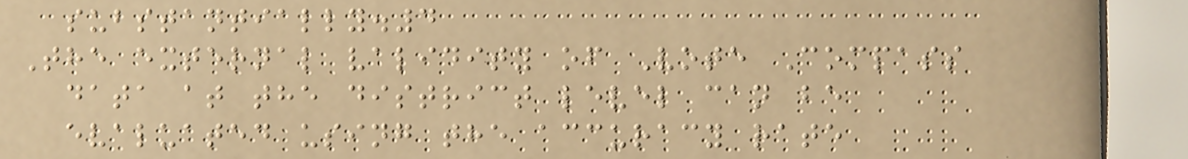substantially.4
The external validity of Vote Compass
data at the district level can be
evaluated using the accuracy rate
